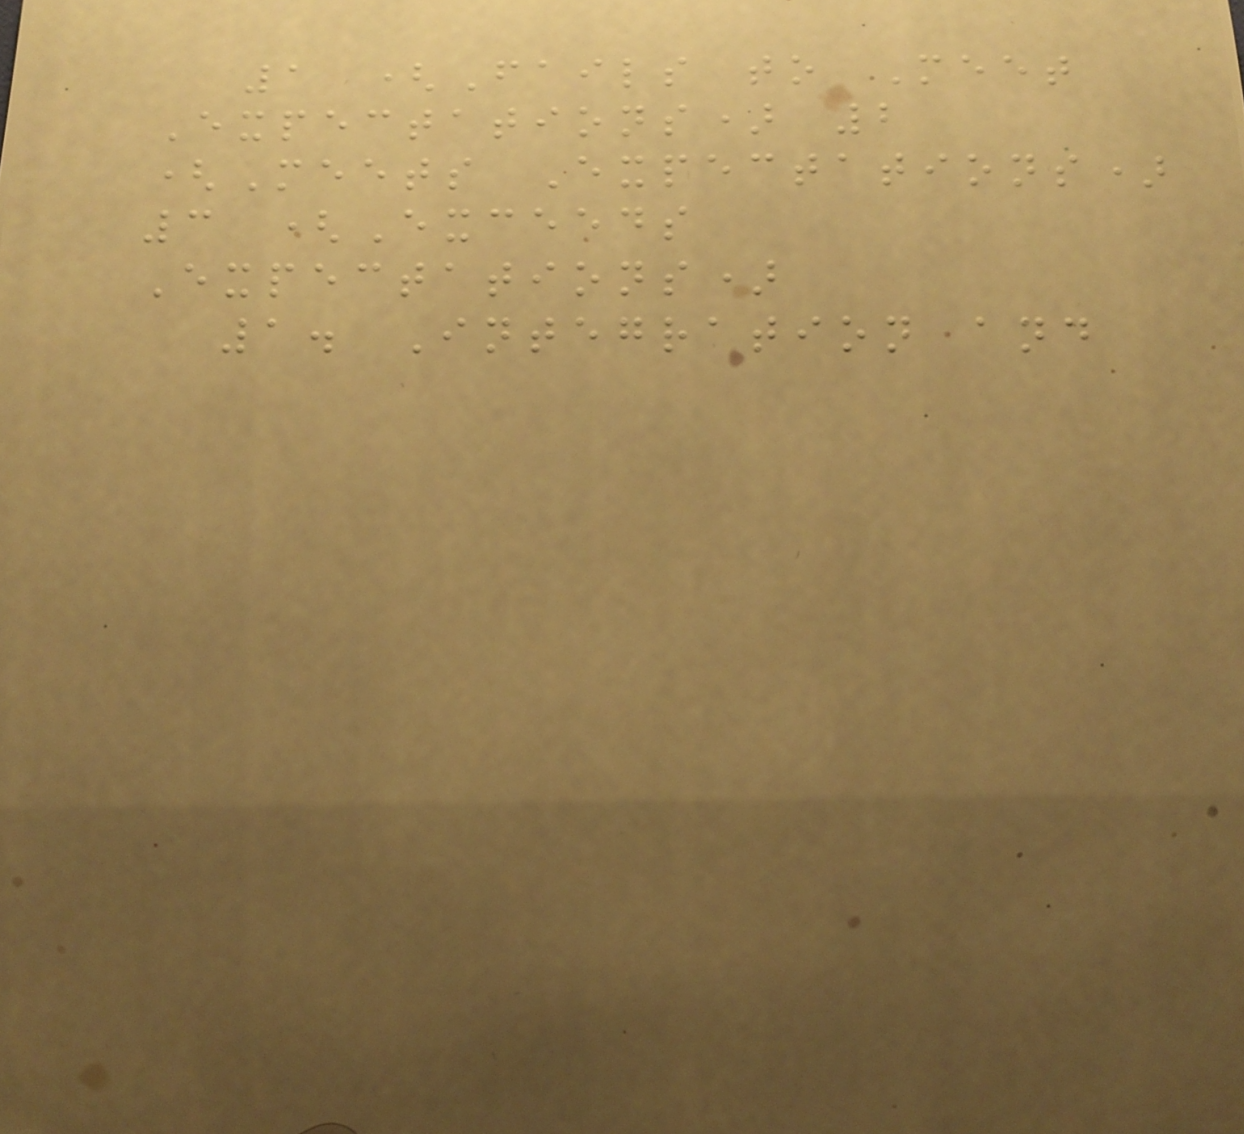1 (Fails to Meet
Expectations) 2
(Meets Expectations)
3 (Exceeds
Expectations)
1. Integration and
